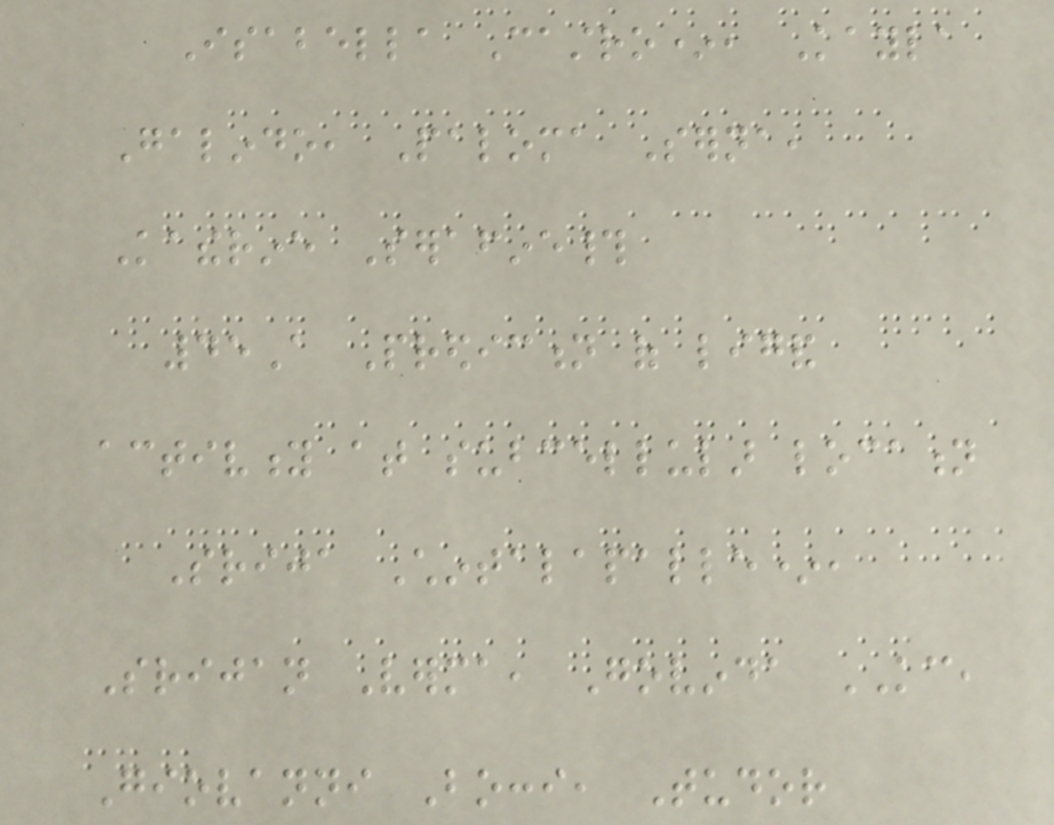Isabella Castro*, Kayla
Galindo, Paloma Serna,
Katherine Serafine#
45A Prediction of ligand
activity at subcellular location
Srija Chintalapalle*,
Srijan Verma, Govinda KC,
Giovanni Bocci, Tudor
